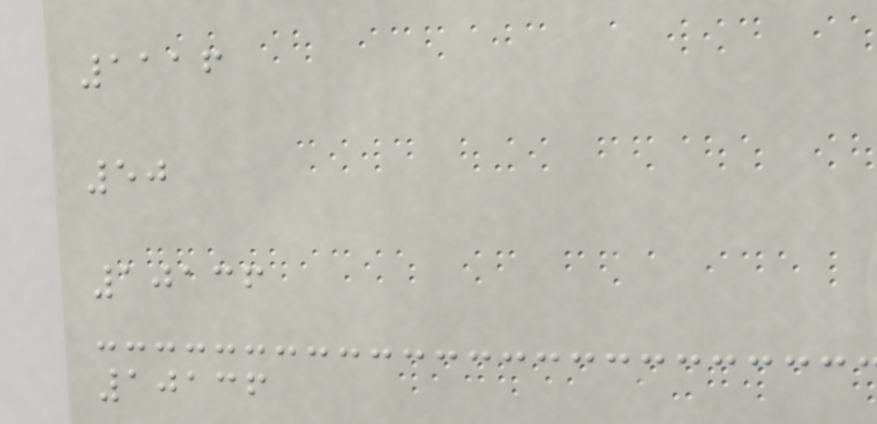1116
50
10136
10136
